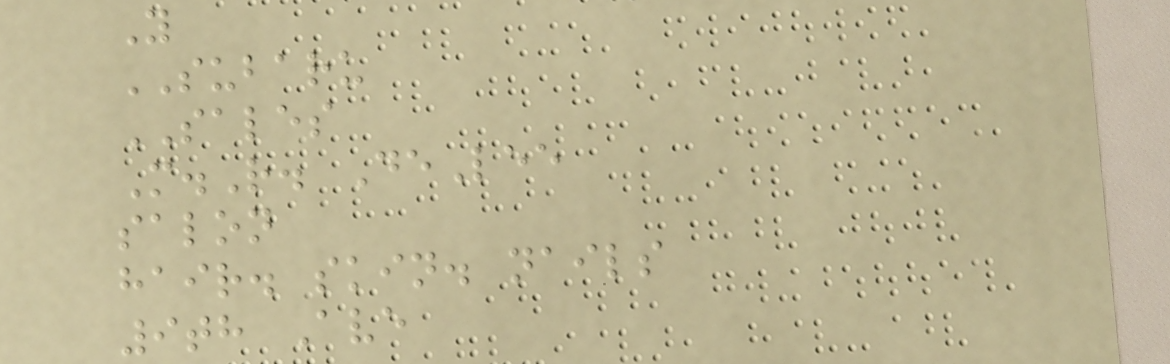Y
SUBARU
SALES
M.R. DeLee
salon
hair. skin. nails
9th Ave
